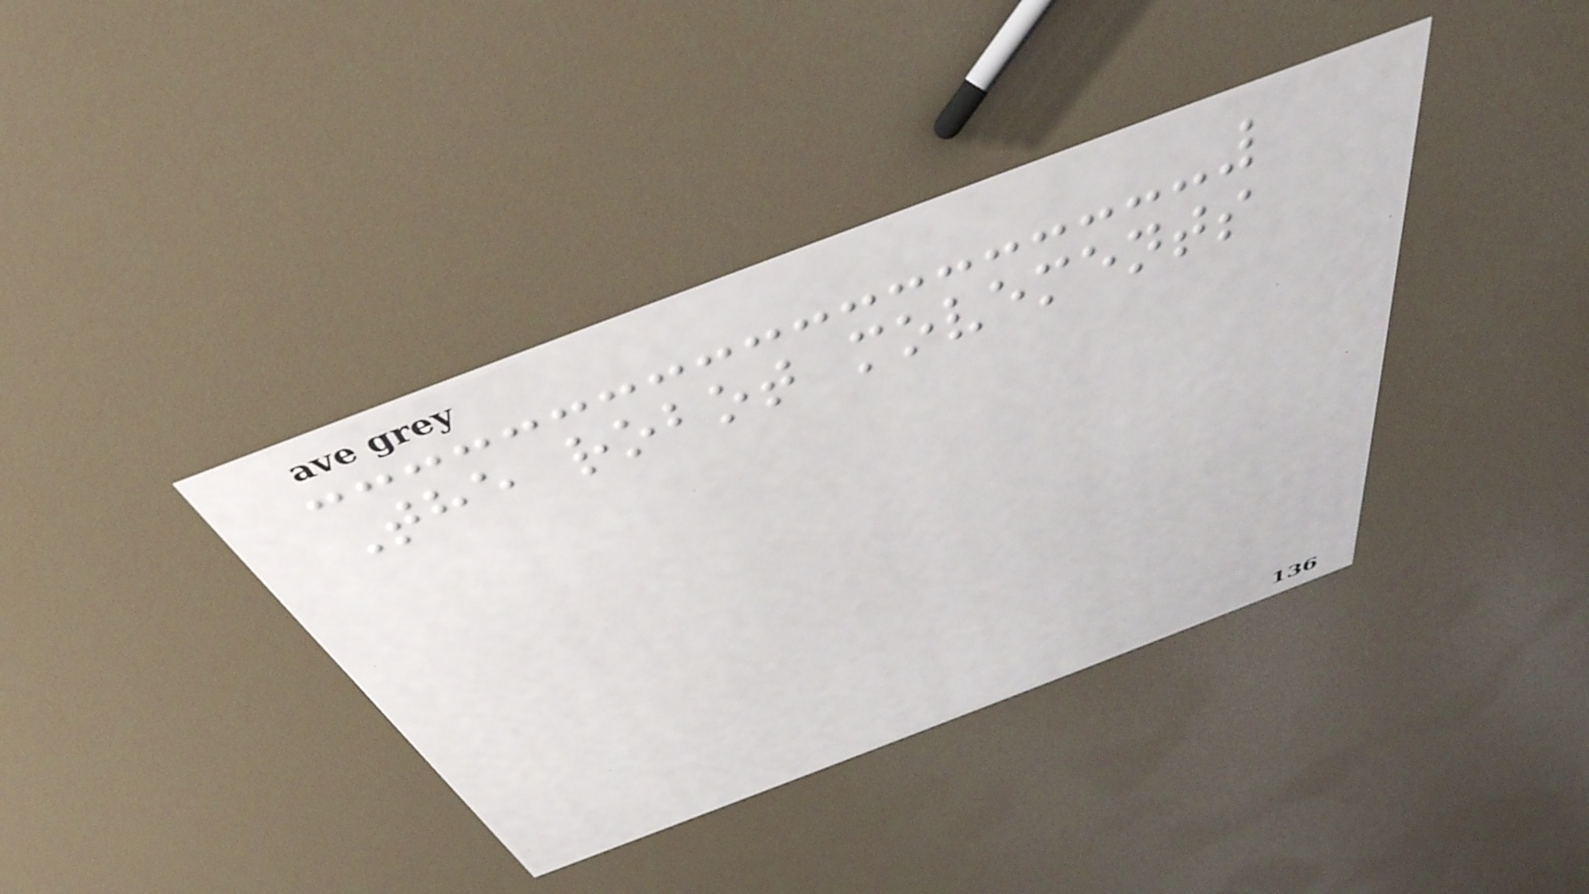The robot movements
